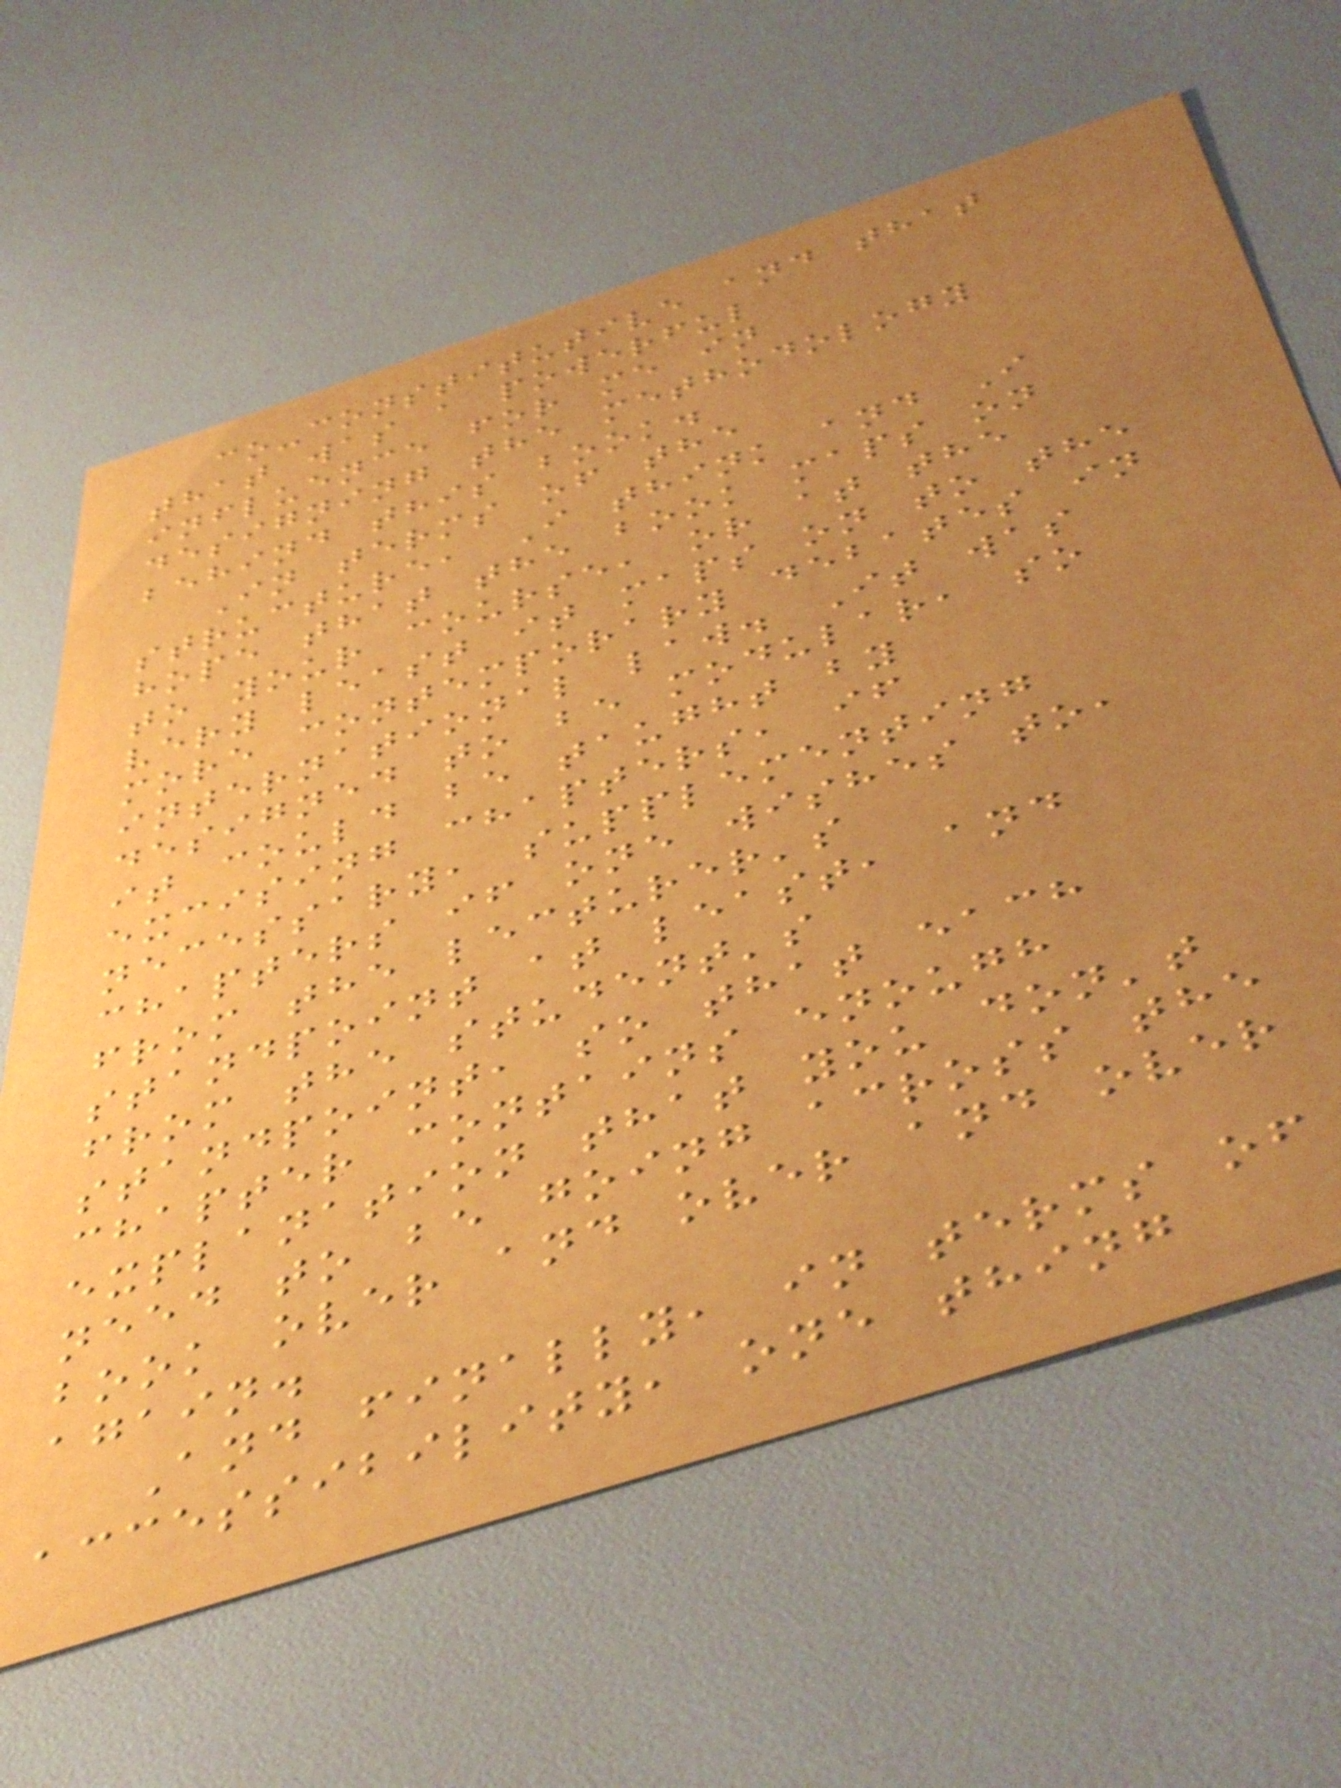co-constitutive and that
that was a powerful
influence for me in
designing the methodology
behind this book.
In terms of the
structure, I think and I
hope that the book maps on
to your course, or at the
very least it maps on to the
more contemporary debates in
international law. It was
designed to be modular, so
it could be taught by
excising chapters, if
necessary, supplementing
chapters if one wishes to,
from the lecturer's
standpoint at least, and
from the student's
standpoint, so that each
chapter contains enough
explanation that you don't
need to be going across the
book over and over and over
again.
And finally, in terms of
accessibility, one thing
